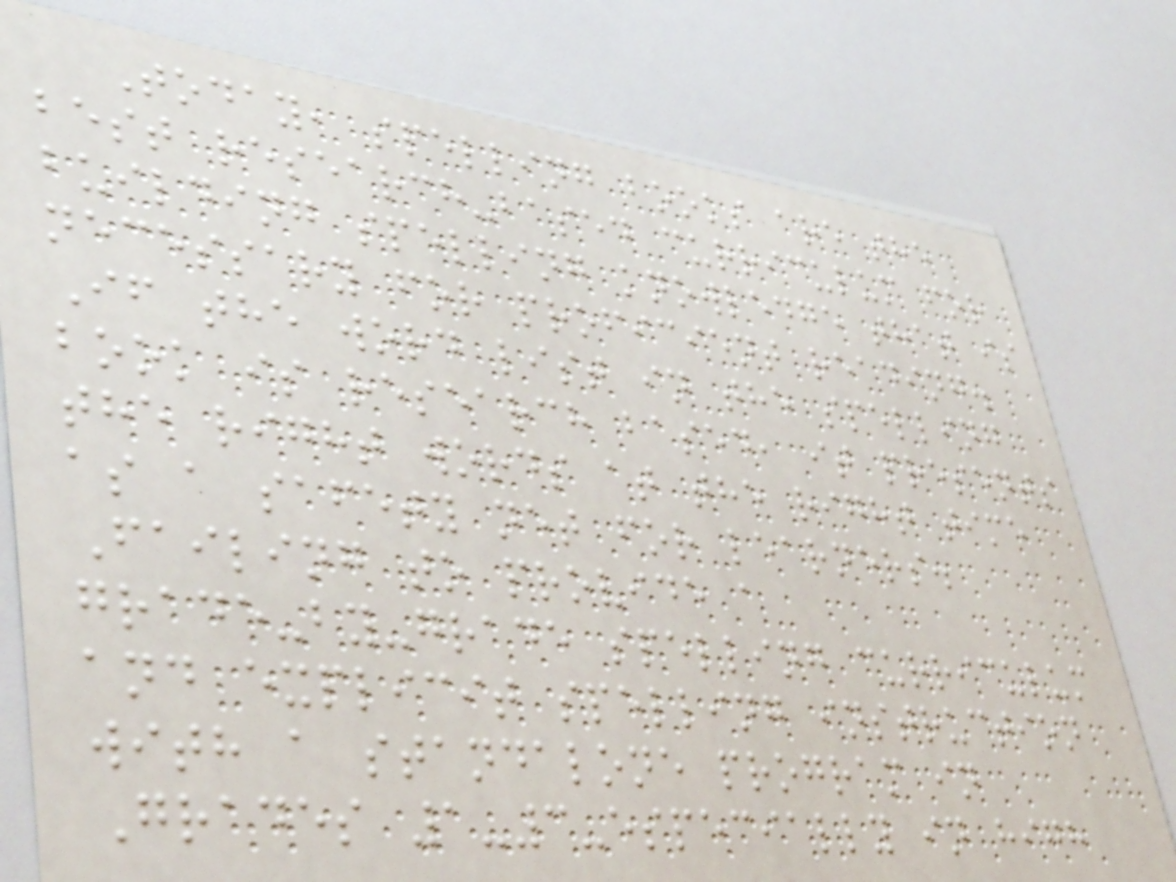Today, spelling books are the
best research-based curriculum for
building spelling knowledge that is
necessary for proficient reading.
If the word list in the spelling
book is research based, it presents
the right words at the right time
as a safety net for learners.
Failing to provide a
grade-by-grade spelling curriculum
and explicit spelling instruction
with a standalone program in
Grades 1-3-especially in high
